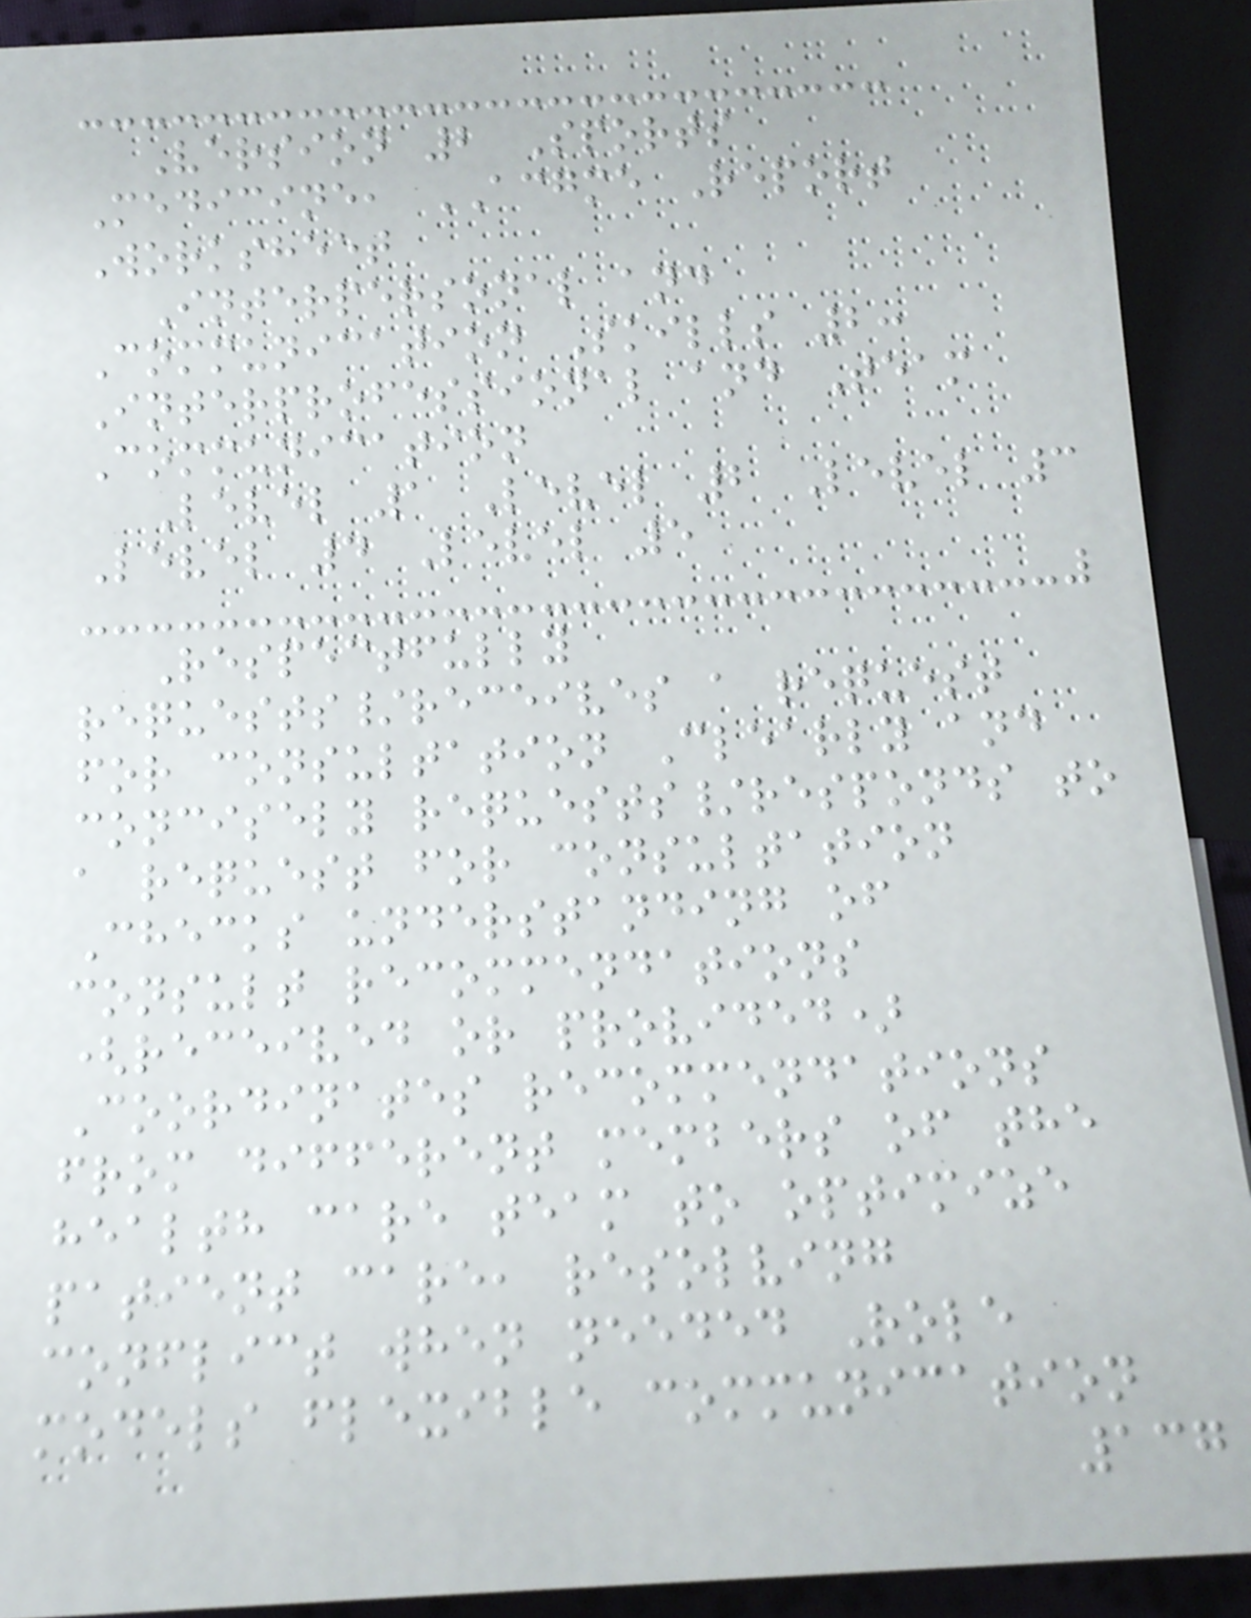Version 2 Sports
Medicine, ACGME Report
Worksheet
Interpersonal and
Communication Skills 2:
Interprofessional and Team
Communication
Level 1 Level 2 Level 3
Level 4 Level 5
Respectfully
requests/receives a request
for consultation Clearly and
concisely requests/responds to
a request for consultation
Checks understanding of
consult recommendations
(received or provided)
Coordinates recommendations
from different members of the
health care team to optimize
patient care, resolving
conflict when needed Role
models flexible communication
137
